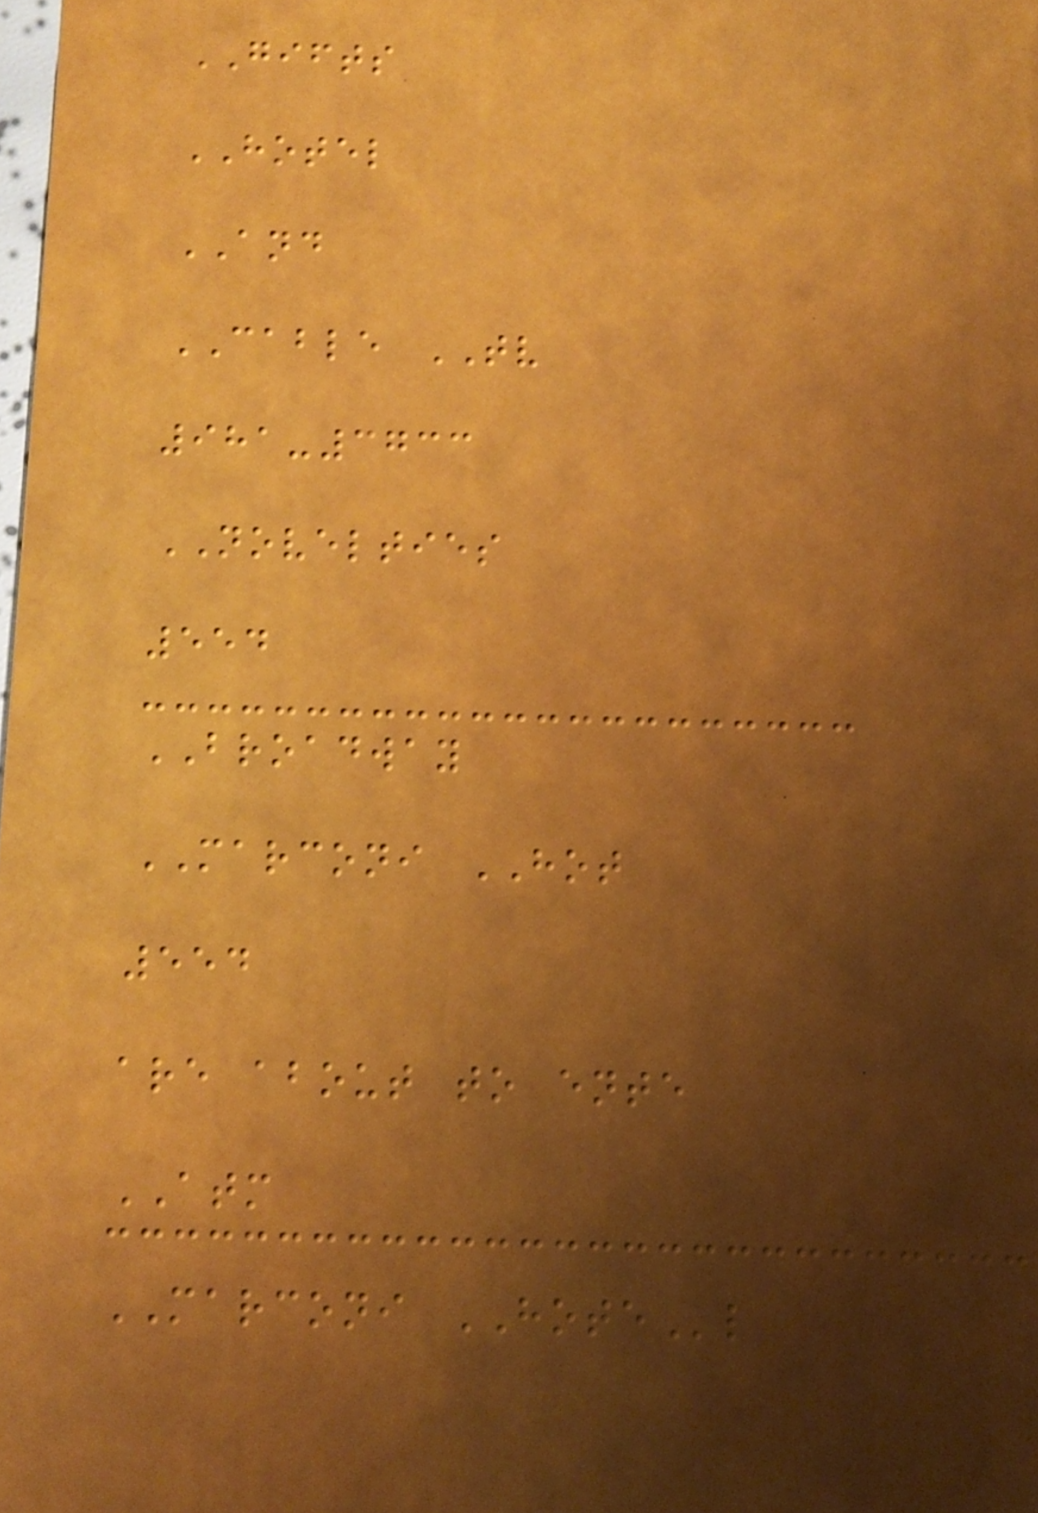GIFTS
HOTEL
AND
CABLE TV
981-3733
NOVELTIES
554
BROADWAY
MARCONI HOT
554
are about to ente
ATM
MARCONI HOTEl
